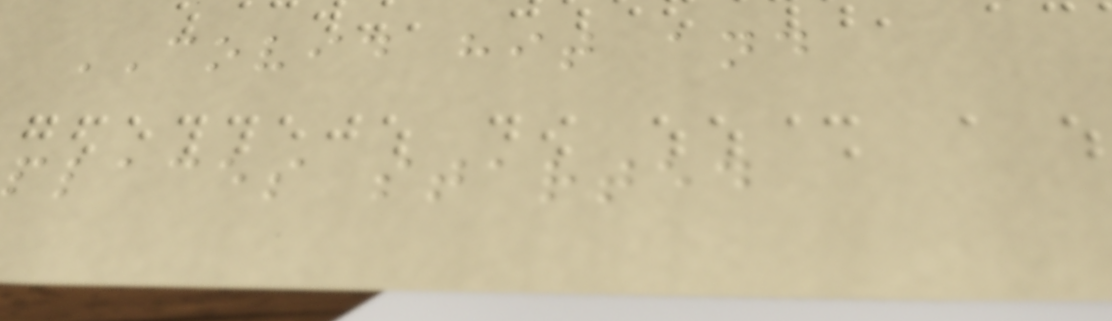COVID hit and
places started
